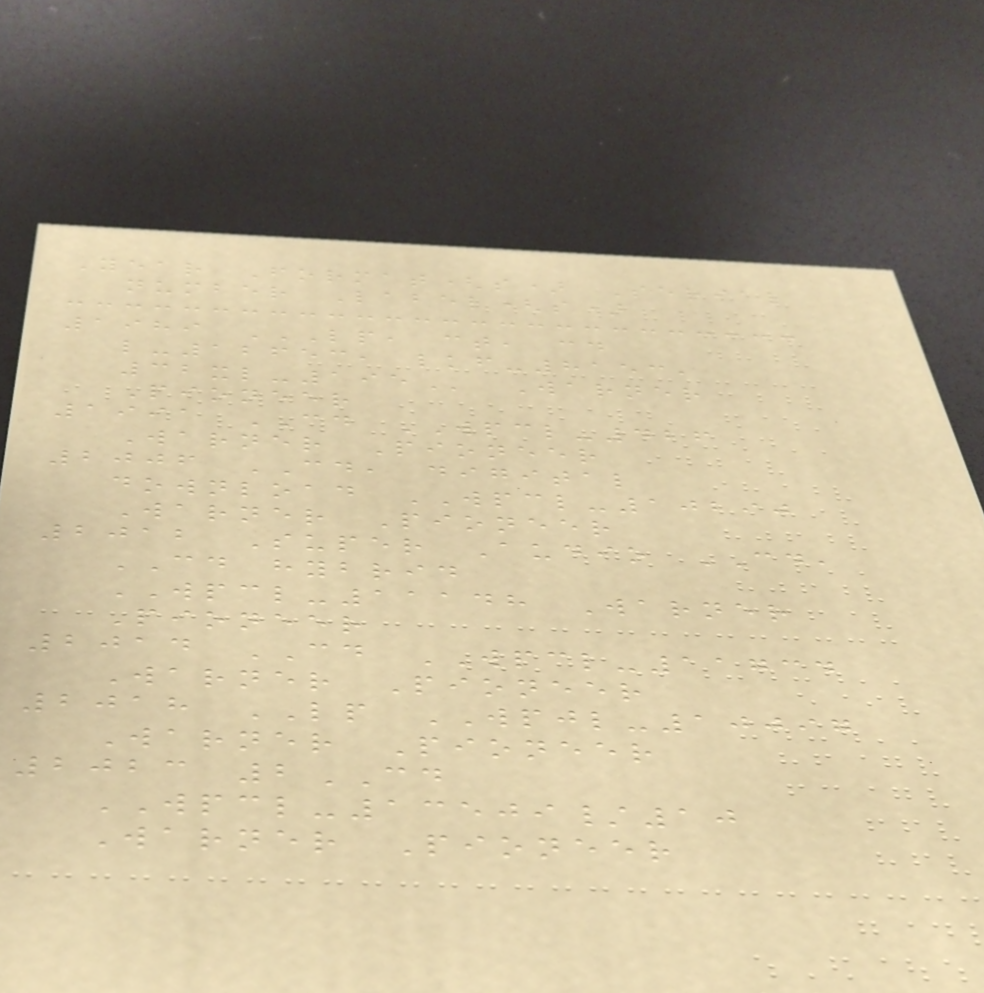Year Format(s) Serial
number Label(s)
1989 LP, CT, CD
L-12653, LKF-8153,
32XL-195 Warner
Pioneer
1991 CD WPCL-426
Warner Pioneer
2006 CD, digital
download WPCL-10290
Warner Pioneer
2012 Super Audio CD,
CD hybrid
WPCL-11148 Warner
Pioneer
2014 CD WPCL-11734
Warner Pioneer
2018 LP WPJL-10097
Warner Pioneer
2023 2CD
WPCL-13509/10
Warner Pioneer
